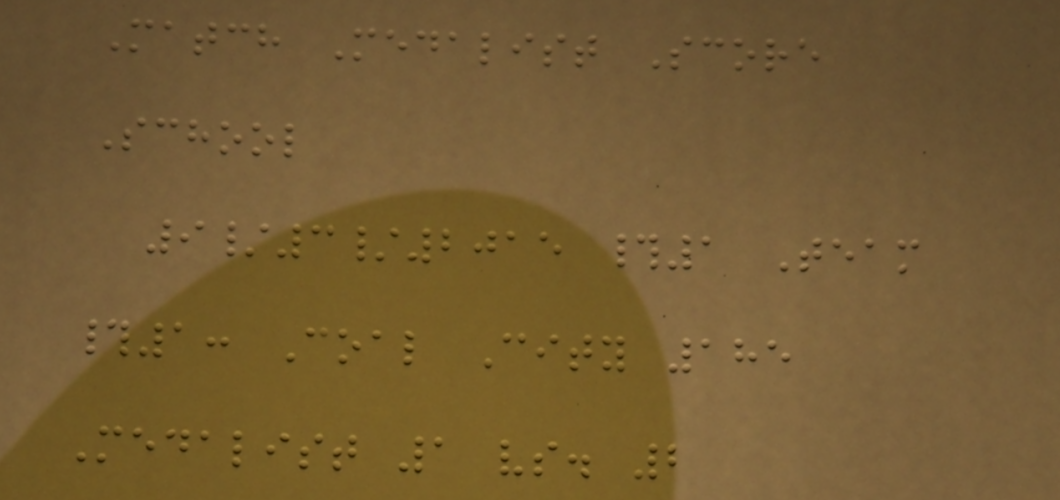Match Medalist Score
School
9/3/2015 #1 Team
#1: Coal City 185
Medalist 1 vs. 2
